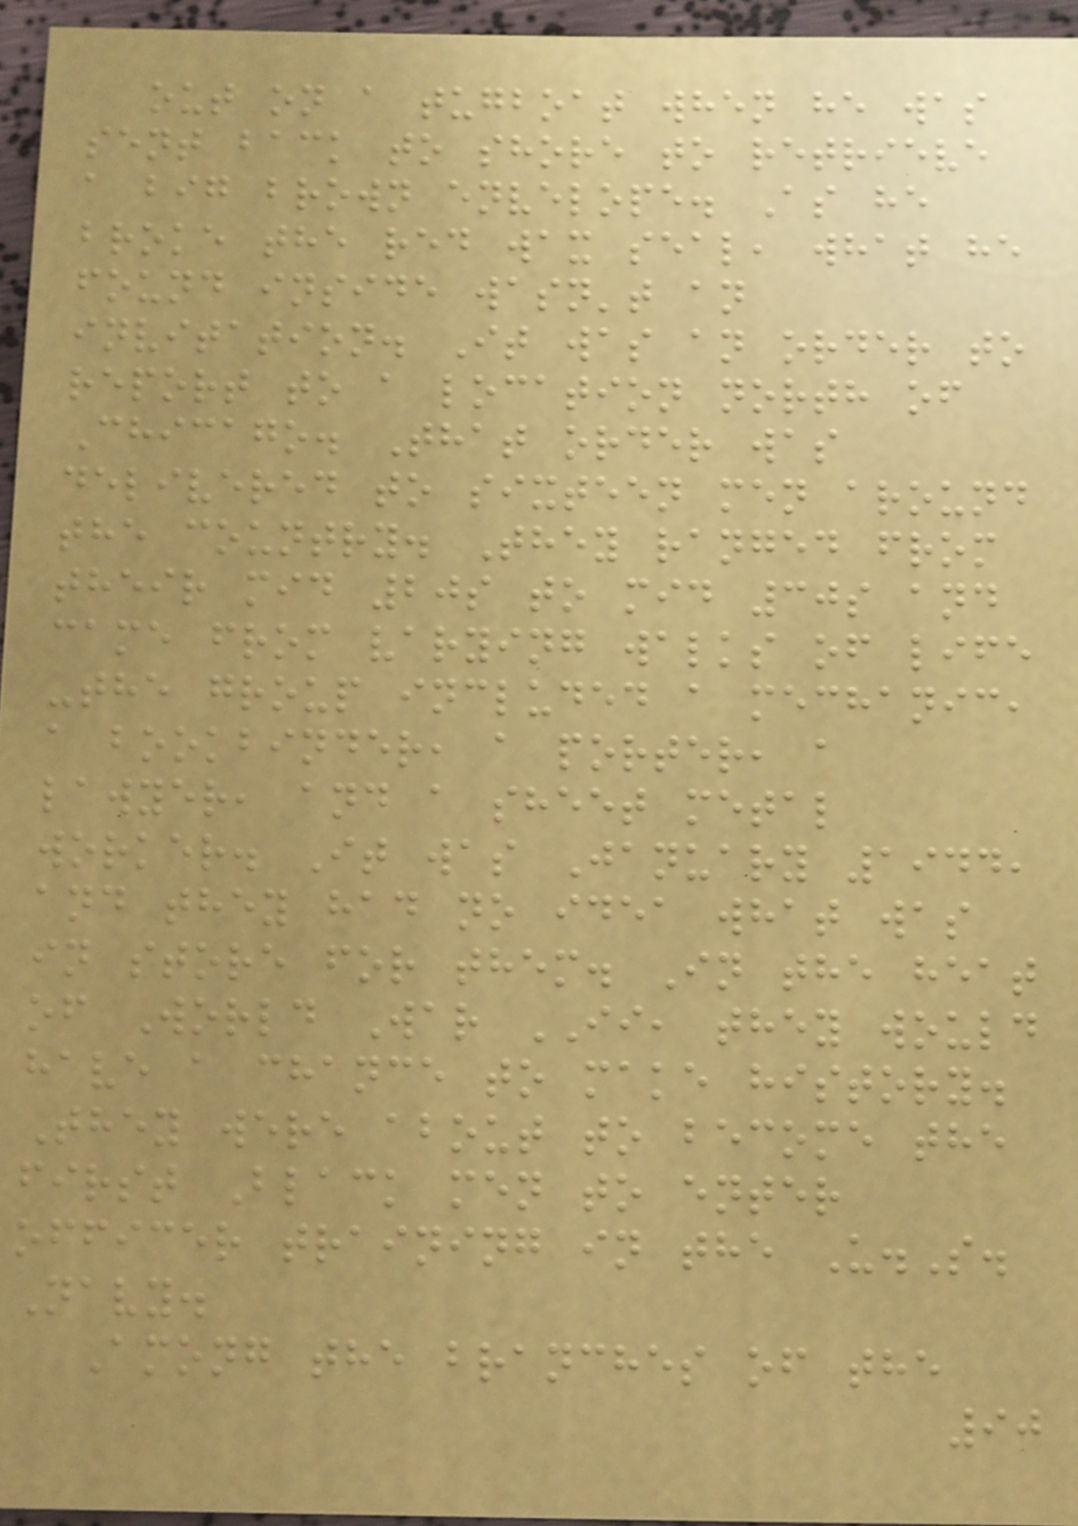out on a tugboat when he was
sent back to shore to retrieve
a big brown envelope. As he
broke the red wax seal, what he
found inside wasn't an
invitation. It was an order to
report to a location north of
Chicago. That order was
delivered to sixteen men around
the country. They ranged from
their mid 20s to mid 30s and
came from varying walks of life
-the group included a mechanic,
a bookbinder, a porter, a
lawyer, and a sheet metal
worker. It was January 1944,
and they had no idea what was
in store for them. In the heat
of World War II, they would
have a chance to make history.
They were about to become the
first Black men to enter
officer training in the U.S.
Navy.
Among the branches of the
90
